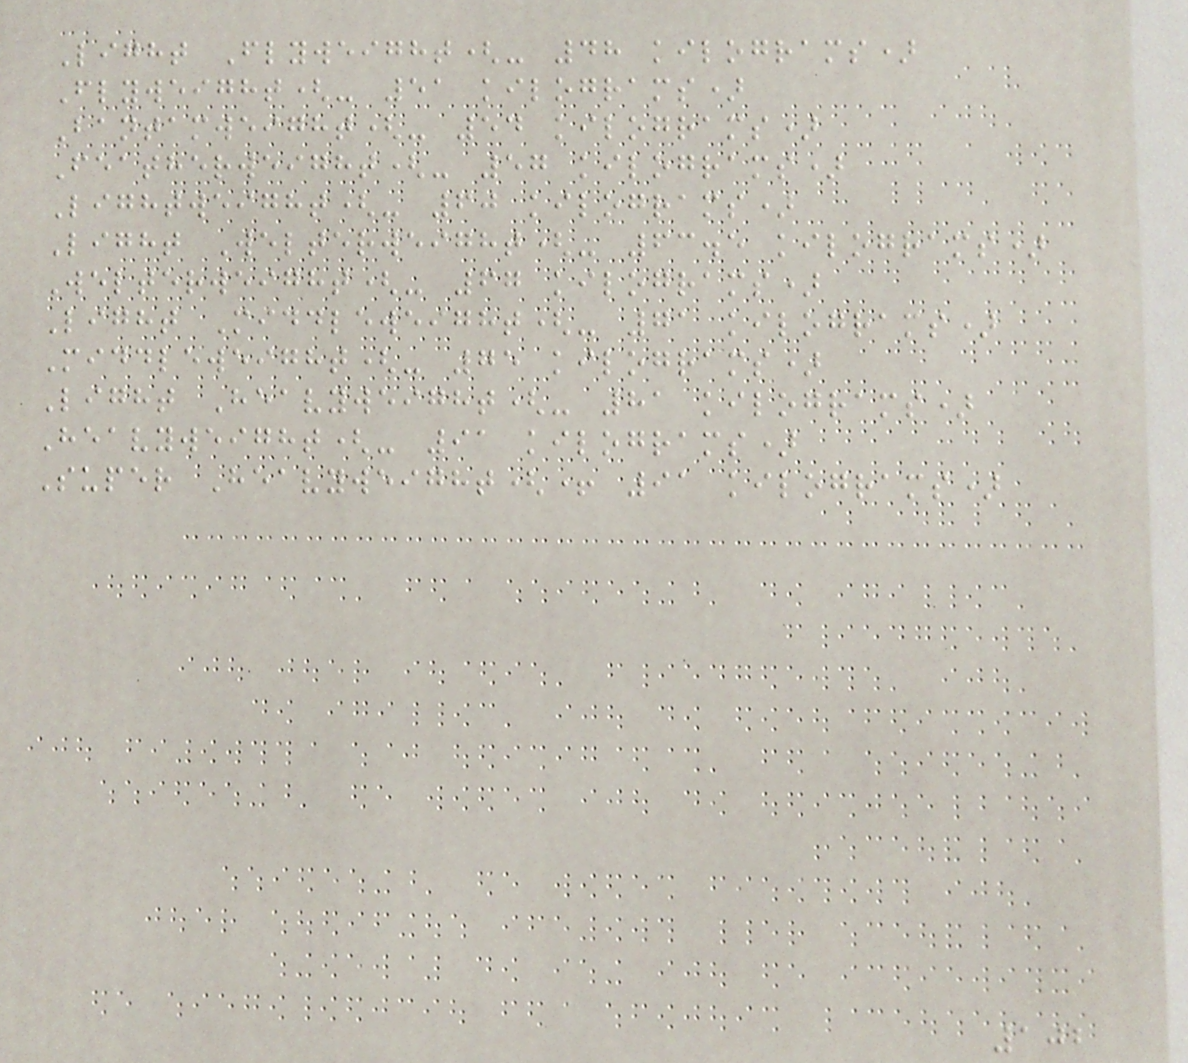Light Flyweight(- 48 kilograms)
Flyweight(- 51 kilograms)
Bantamweight(- 54 kilograms)
Featherweight(- 57 kilograms)
Lightweight(- 60 kilograms)
Light Welterweight(- 63.5 kilograms)
Welterweight(- 67 kilograms)
Light Middleweight(- 71 kilograms)
Middleweight(- 75 kilograms)
Light Heavyweight(- 81 kilograms)
Heavyweight(- 91 kilograms)
Super Heavyweight(+ 91 kilograms)
102
